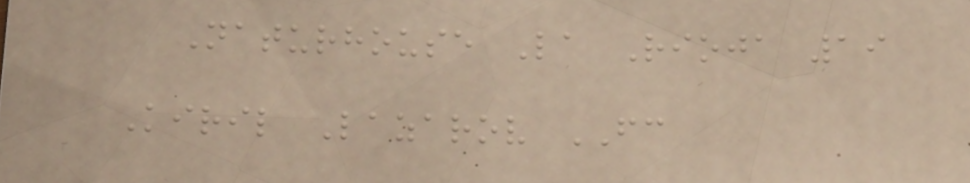Naturhouse La Rioja 19
Kiril Lazarov FC
